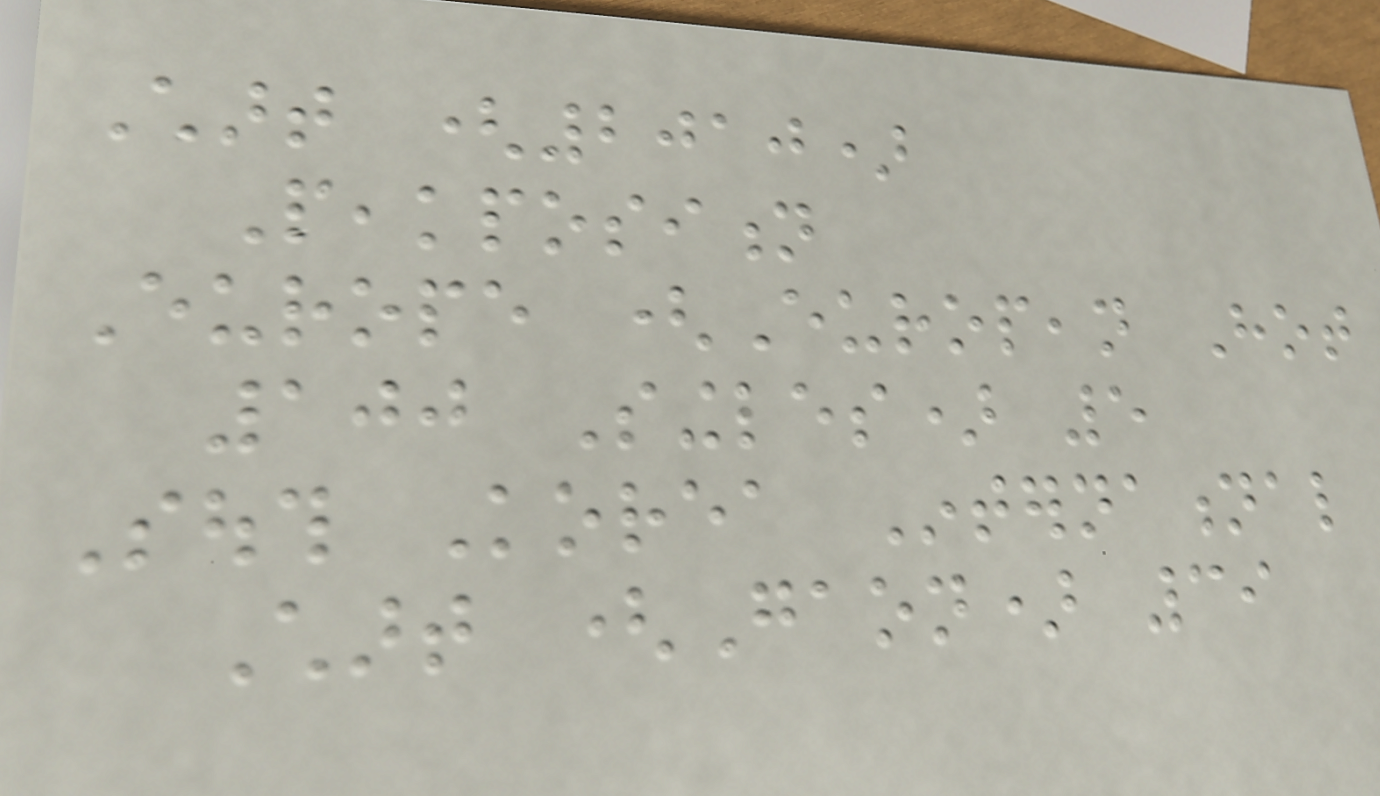Chart (2010)
Peakposition
Europe (European Hot
100 Singles) 5
South Korea International
Chart (Gaon) 39
